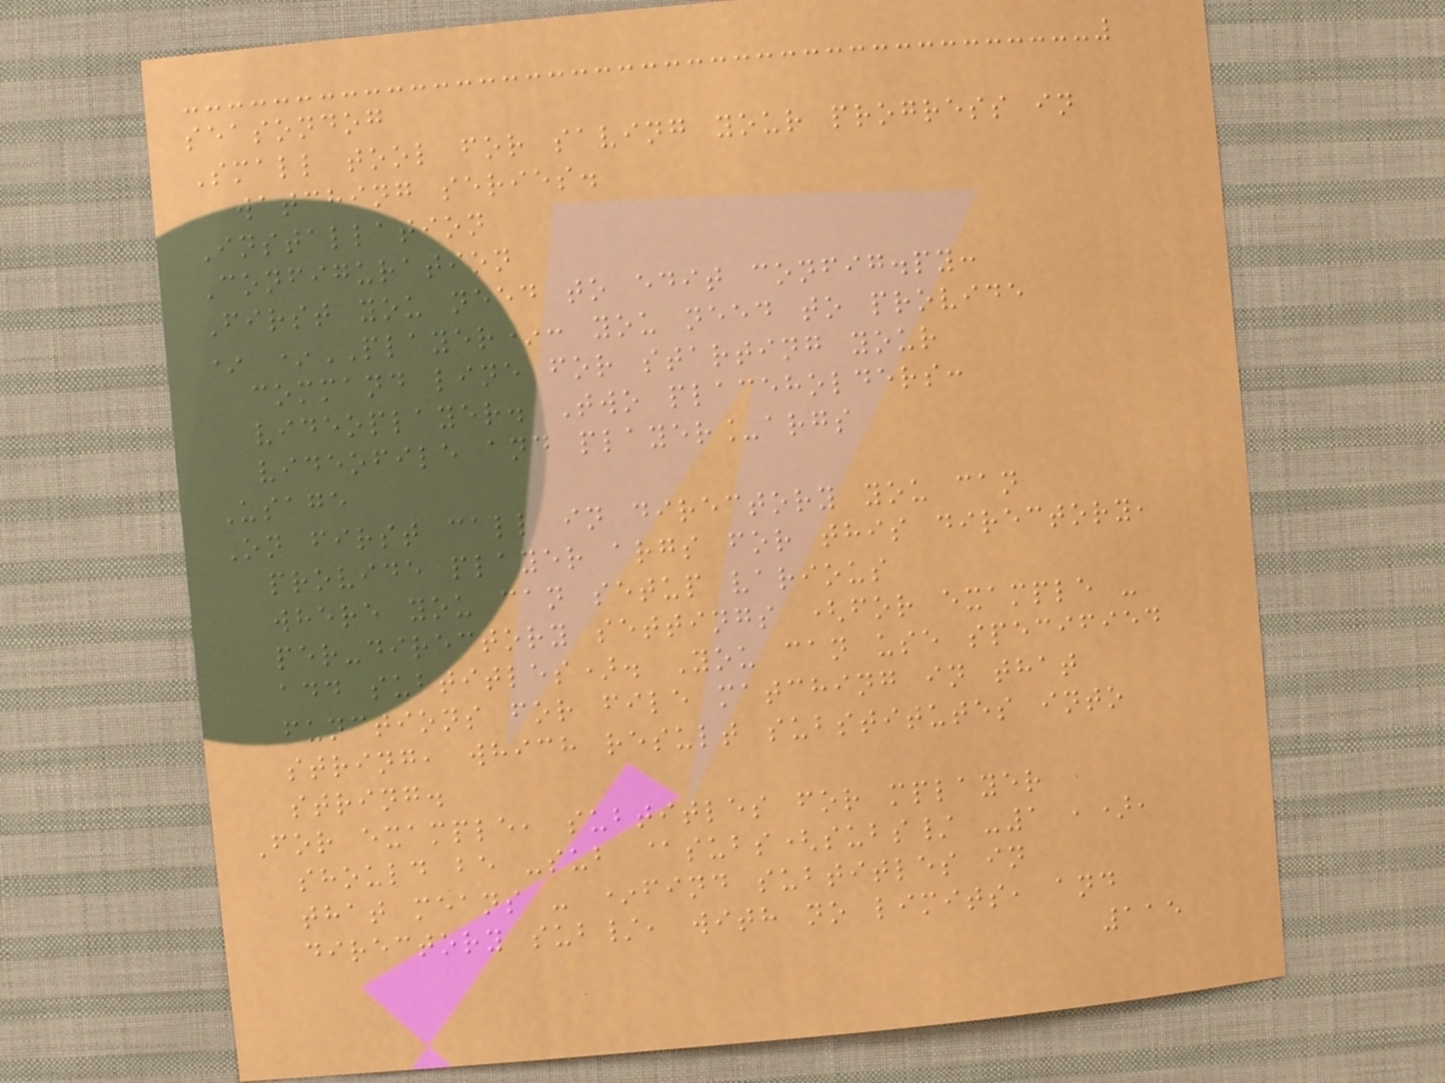seasondog
Small tool for saving your progress in
watching series.
Installation
Configuration
First you need to edit config.py:
* *PLAYER*: you need to provide
command line for starting your
videoplayer. Two placeholders:
videofile and player_args
Usage
On first call in directory you can
provide player args for this directory,
where you can setup various
per-directory settings (for example -
add subtitles). You can use specified
functions for file matching in that
string, which result substitutes into
string.
For example, subtitles for mplayer
should be -sub @subs(subs/ -1 ,),
that means - *find subtitles in
directory sub/, with no limits, and
115
